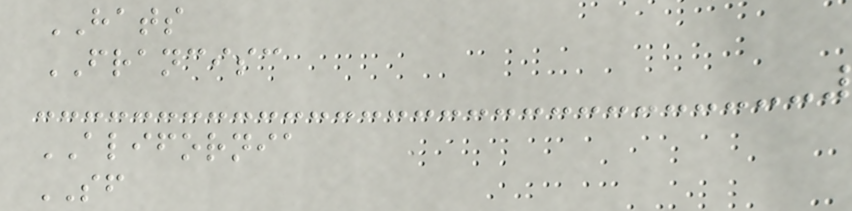HATS
FRANCISC
ALIFORNIA
SF
